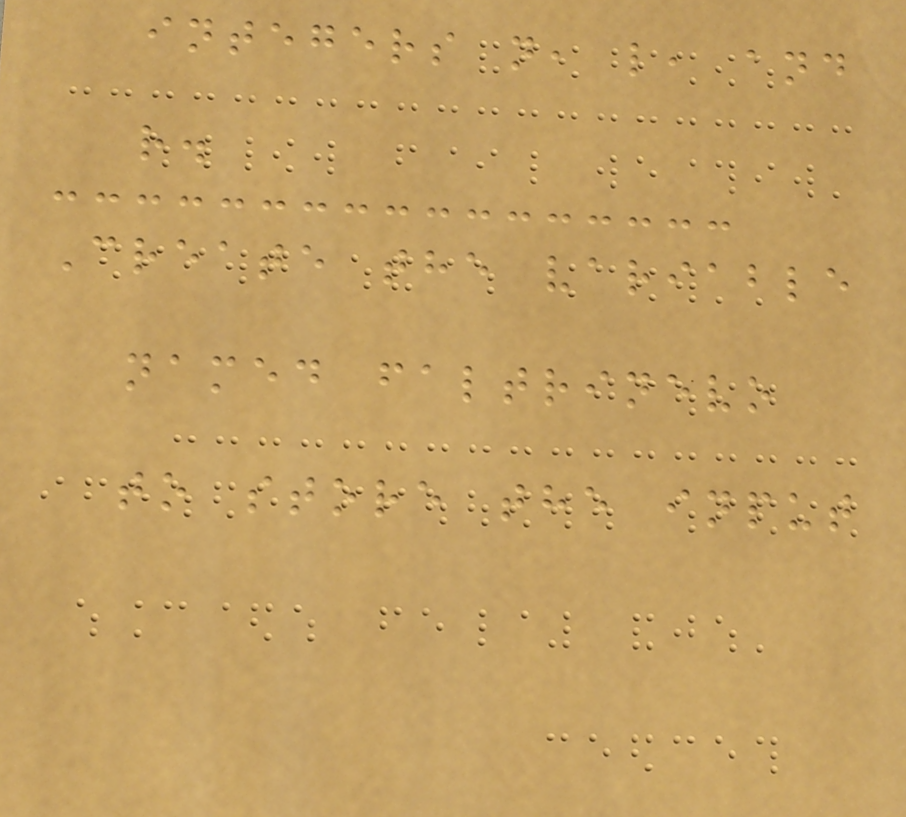integers n, l, and
r.
Create the variable
named faltrinevo
to store the input
